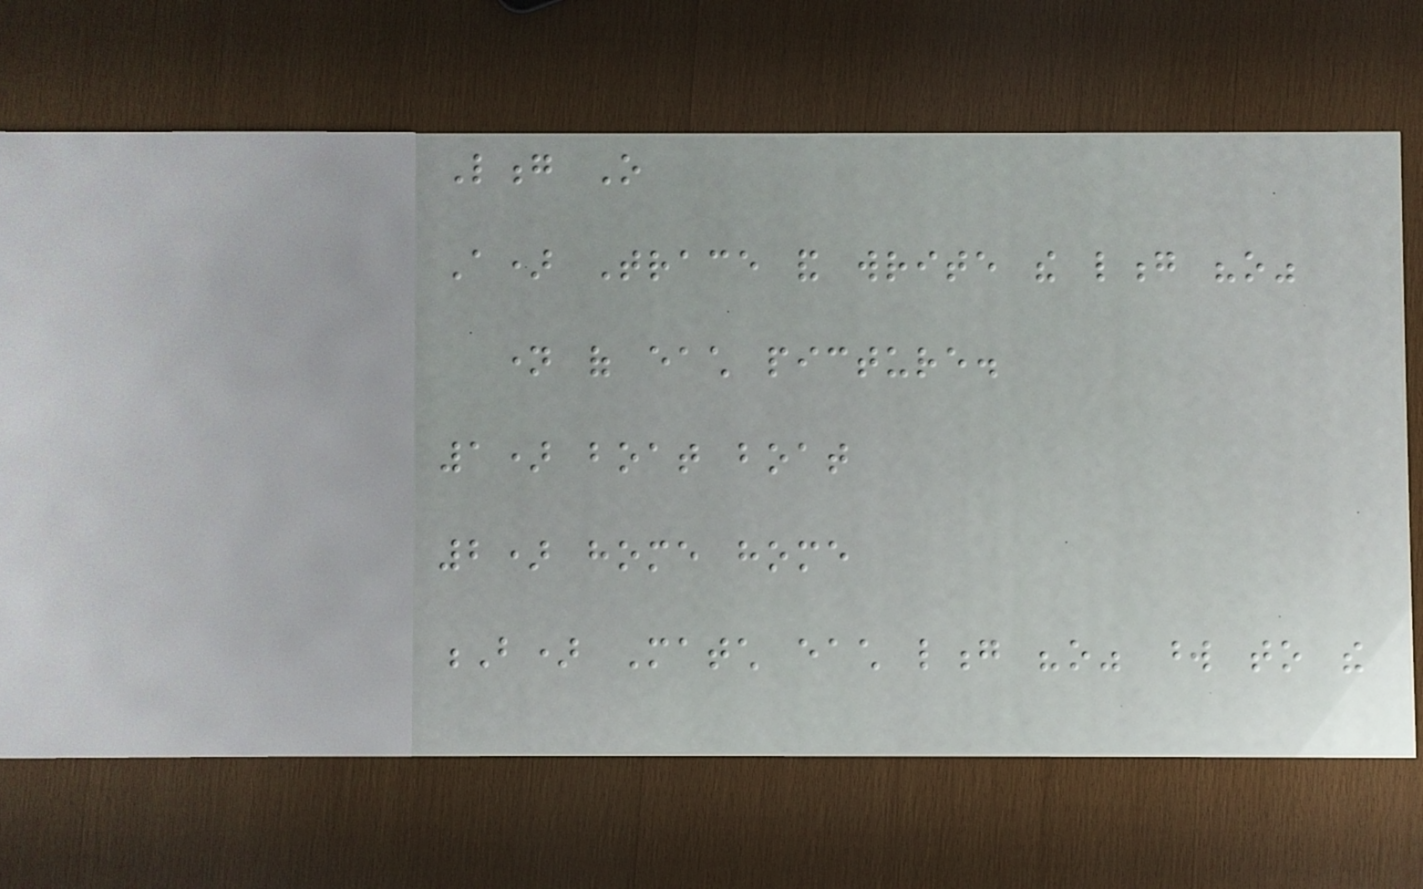Long O
A) Trace and write the long "o"
name of each picture.
1) boat boat
2) home home
B) Match each long "o" word to the
